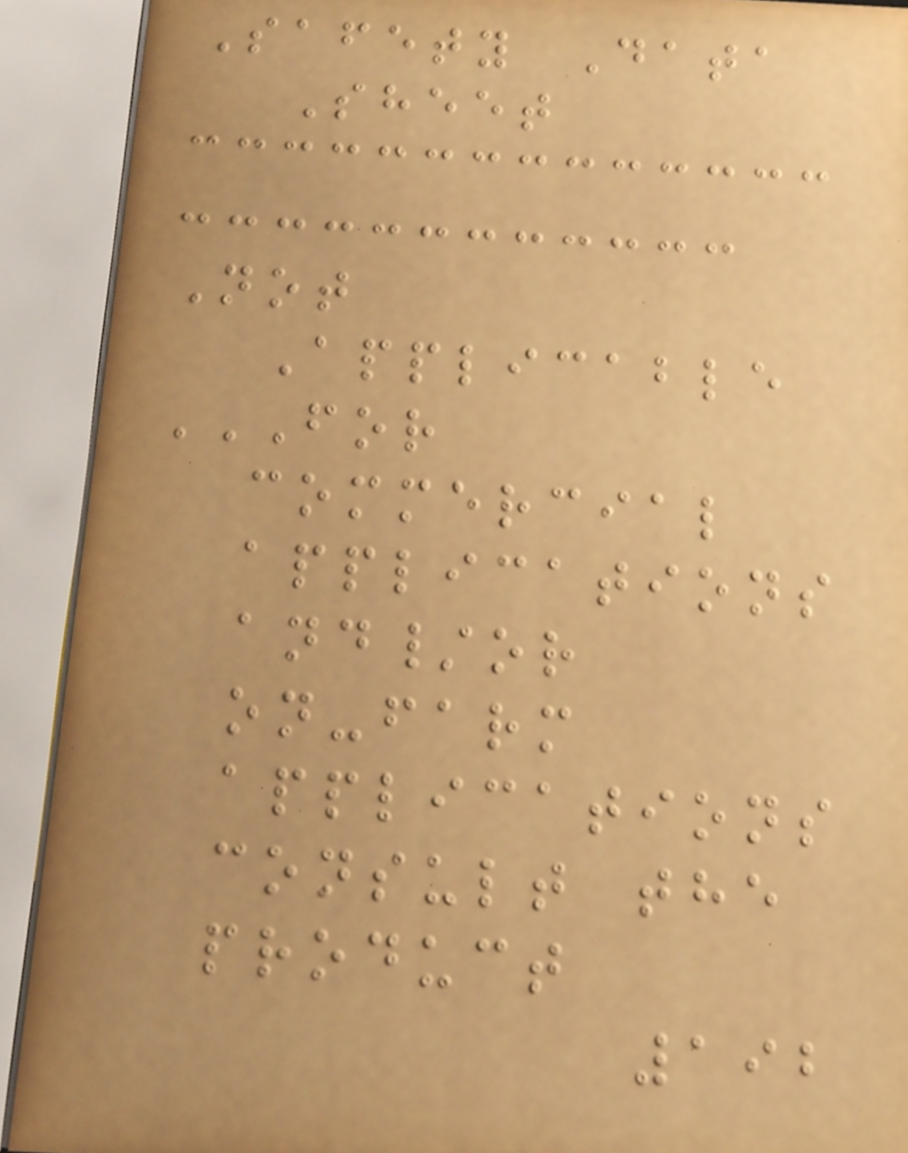Safety Data
Sheet
Not
Applicable
FOR
COMMERCIAL
APPLICATIONS
AND/OR
ON-FARM
APPLICATIONS
CONSULT THE
PRODUCT
192
